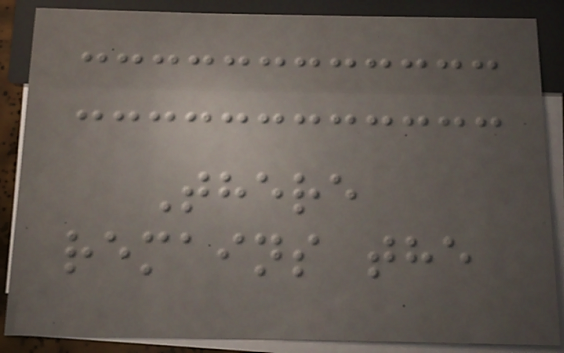There
remains the
